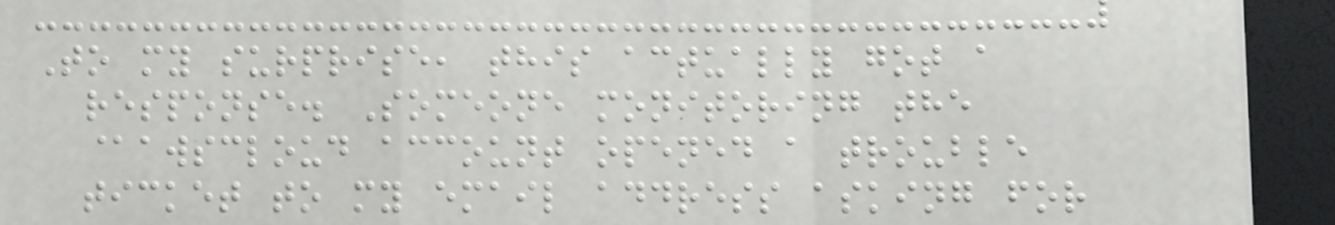To my surprise, this actually got a
response. Someone monitoring the
@awscloud account opened a trouble
ticket to my email address asking for
